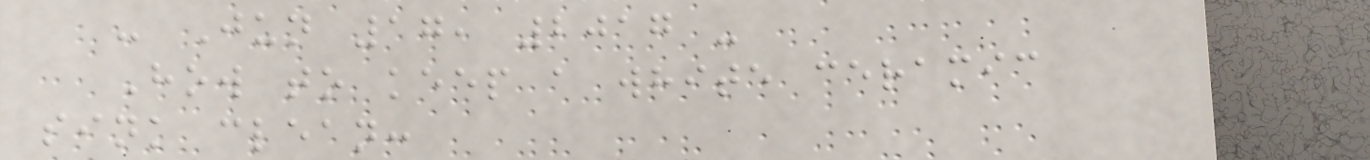- Jun 17, 2017 -
How to keep a white ceramic
sink clean:
